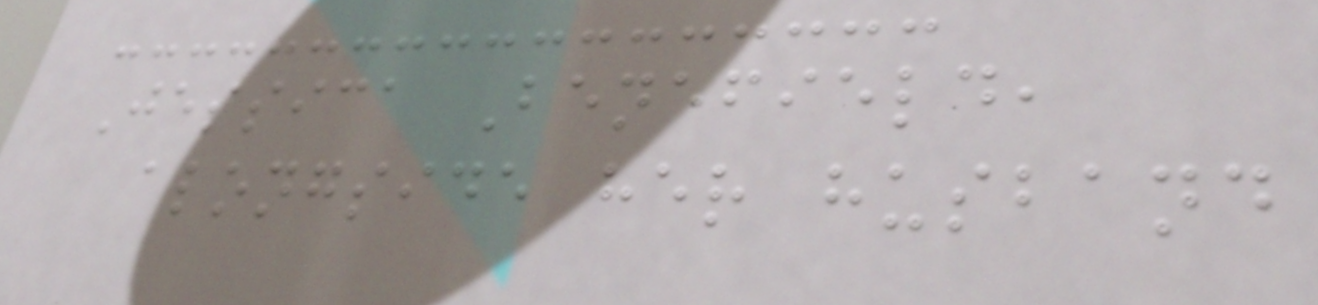Jessica Benefield,
alongside her husband
